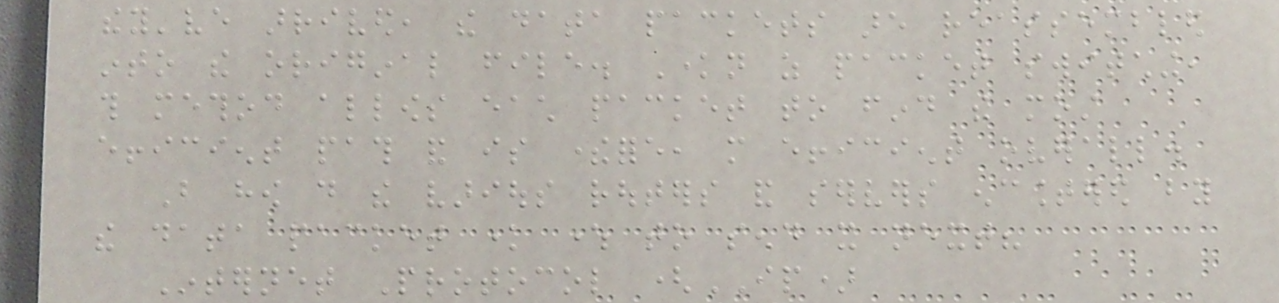they've arrived, the data packets are reassembled
into the original file. Known as packet switching,
this method allows each packet to find the most
efficient path and is therefore, more efficient overall.
But how do the various routers and servers encountered by
the data packet know where to send it next?
Internet Protocol (IP)
